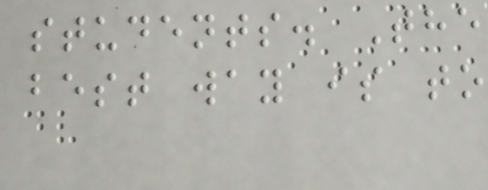students. The
best way is to
